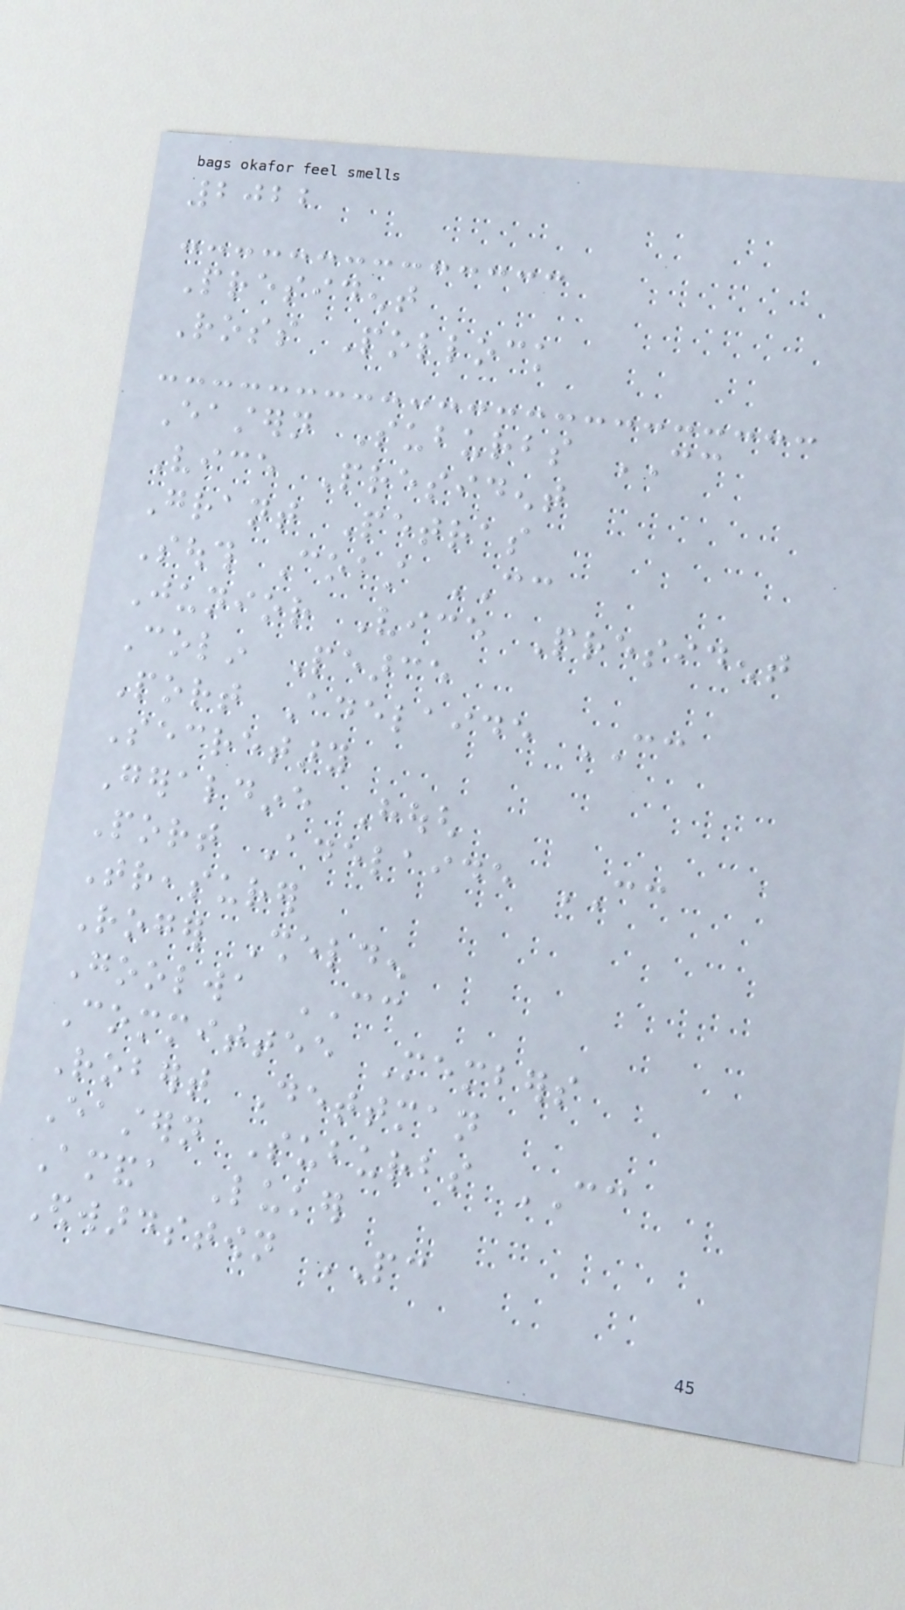2022
President
Ross Pollock
Eastern Suburbs CC
Vice President
Grant Petras
South Coast CC
Junior Vice President
Colin Pearce
Port Adelaide CC
Secretary
Geraldine Hough
Port Adelaide CC
Treasurer
Roger Shelden
Goolwa CC
Committee Members
Robert Dettman
Eastern Suburbs CC
Amanda Luker
Edwardstown PC
